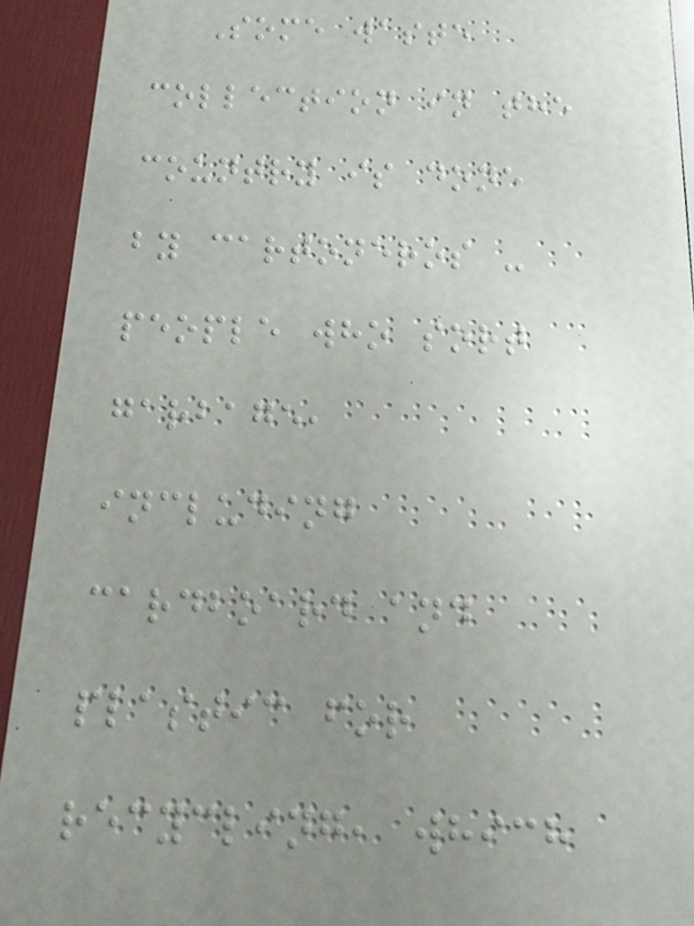Some waste
collection in the
country is done
by cartoneros -
people who sort
garbage,
including
cardboard and
plastic for
recycling, which
